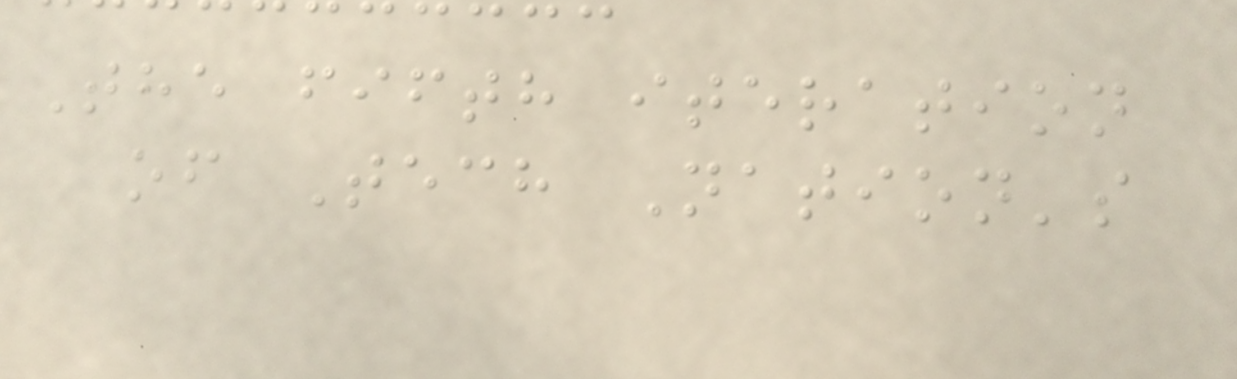The fifth iteration
of Tech Nation's
